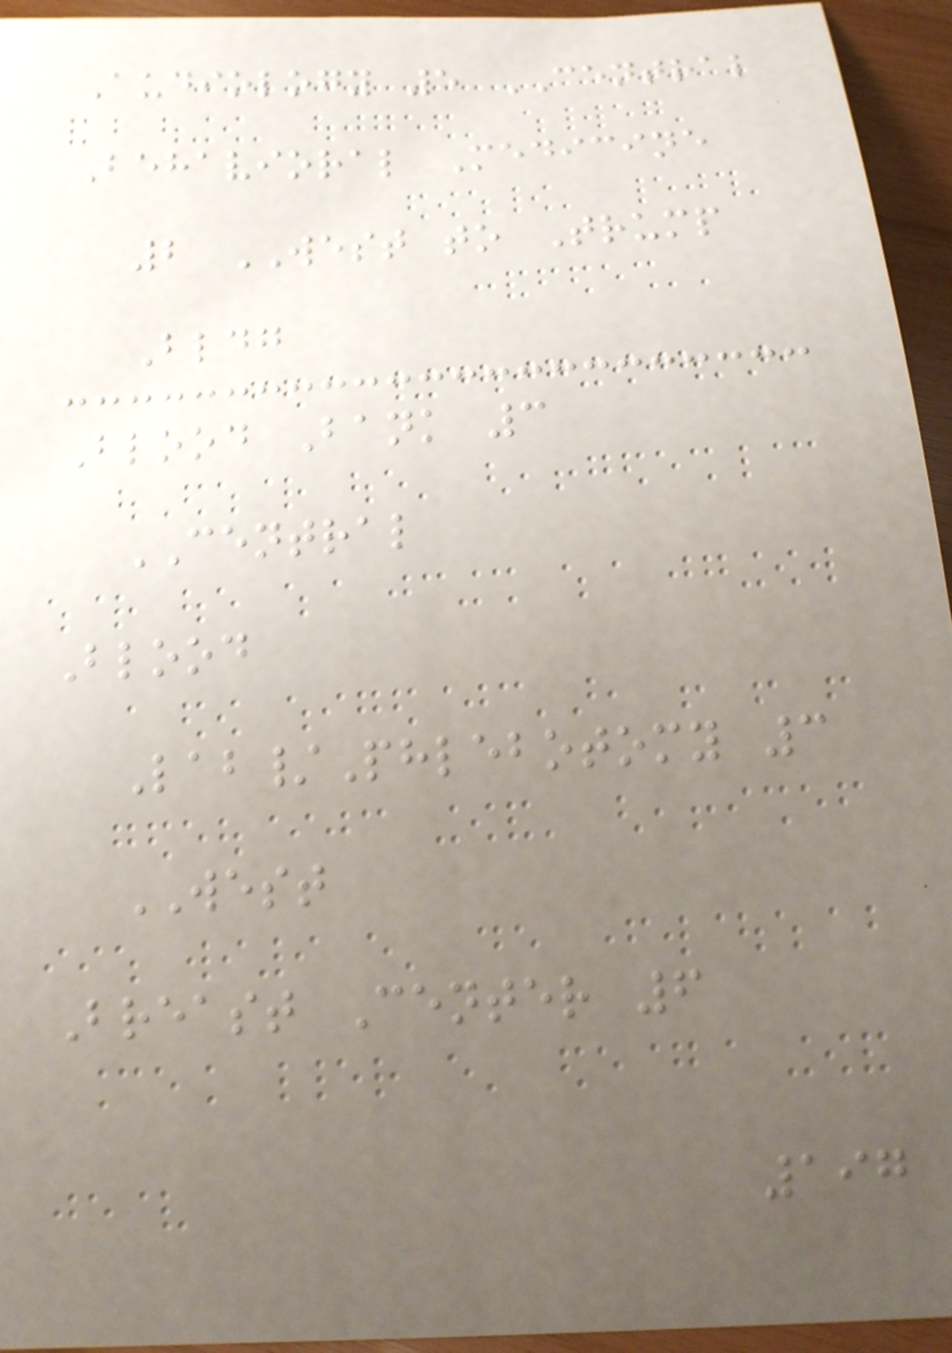Audiology 5 CENTRAL
Behavioral Medicine
2 WEST to Trump
Bldg
Blood Bank 3
CENTRAL
Blood
Lab/Phlebotomy 3
WEST
Breast Center 6
197
